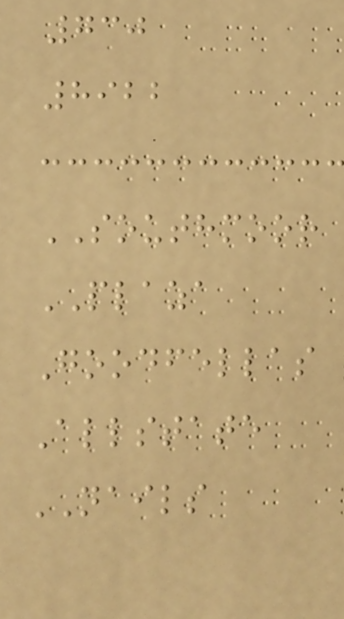730
8922
SOUTHMOOR
PLAZA
Goodfellas
Allstate
NAILS
